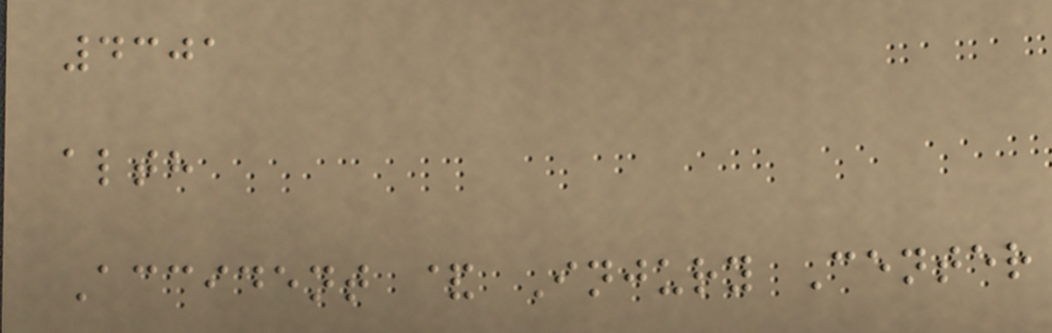4301
alth
Accident & Injury Center
